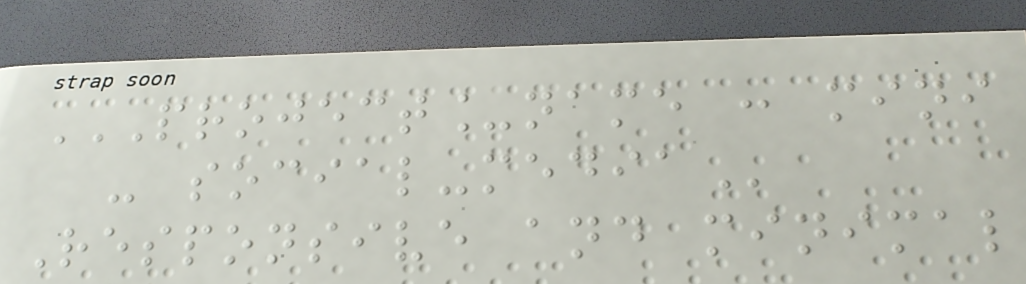PROJECT_NAME : MINI
- SOCIAL-MEDIA
Responsive and minimal
